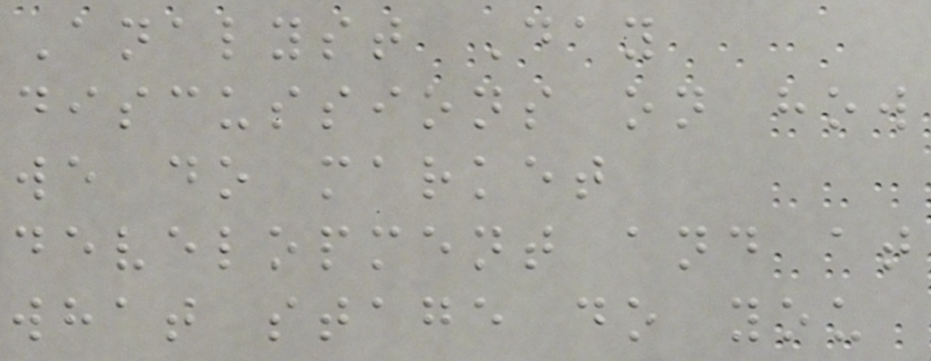Analyst Day
discussions on how
we do market
development and at
what stage do you
